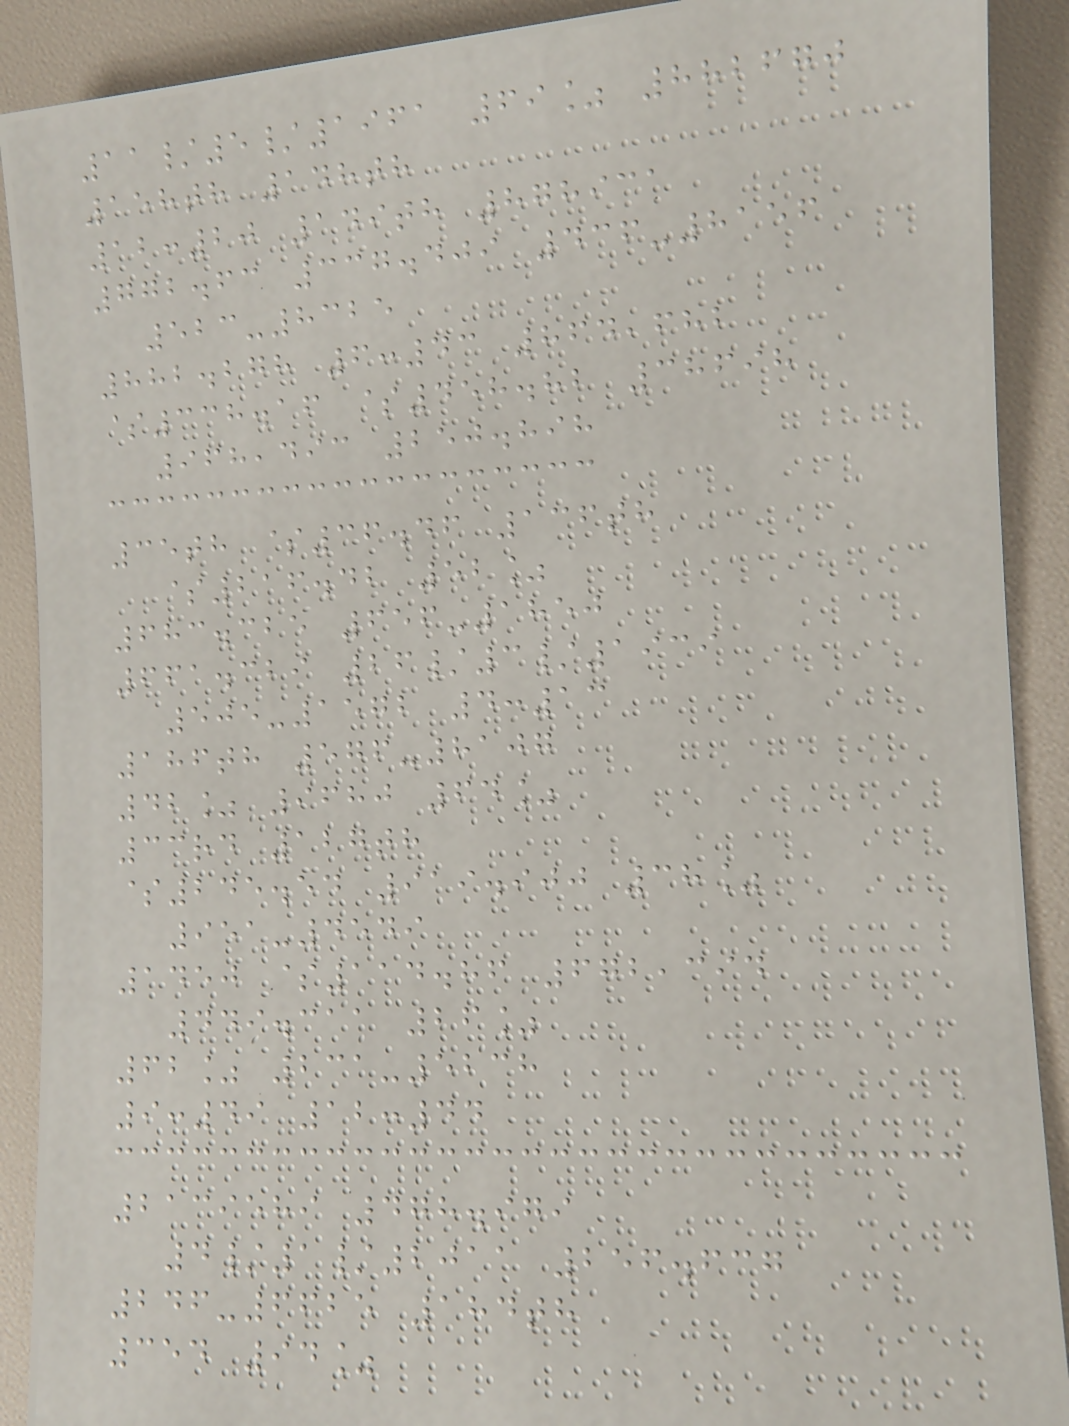11/5/1961 69% 882670
158th 148th
12:20 149th 878931
772.63 337.409 436-8156
523-8325
882.278 6:43 864,682
$338.16 $458.82 38698
968,493 250.898
35th $36.46 136th
$216.42 52%
683.325 656-1850
661.329 26/3/1939
505-1572 4:13
186th 576-8107
42% 9680 64%
33rd 127th
$245.54 919.900 38%
951-4549
1450 $114.86 672,394
449.311 26%
62% 231-5238
9:49 12:44
2139589 478.979
4/1/2011 256.637
246-6625 184th
354 94%
